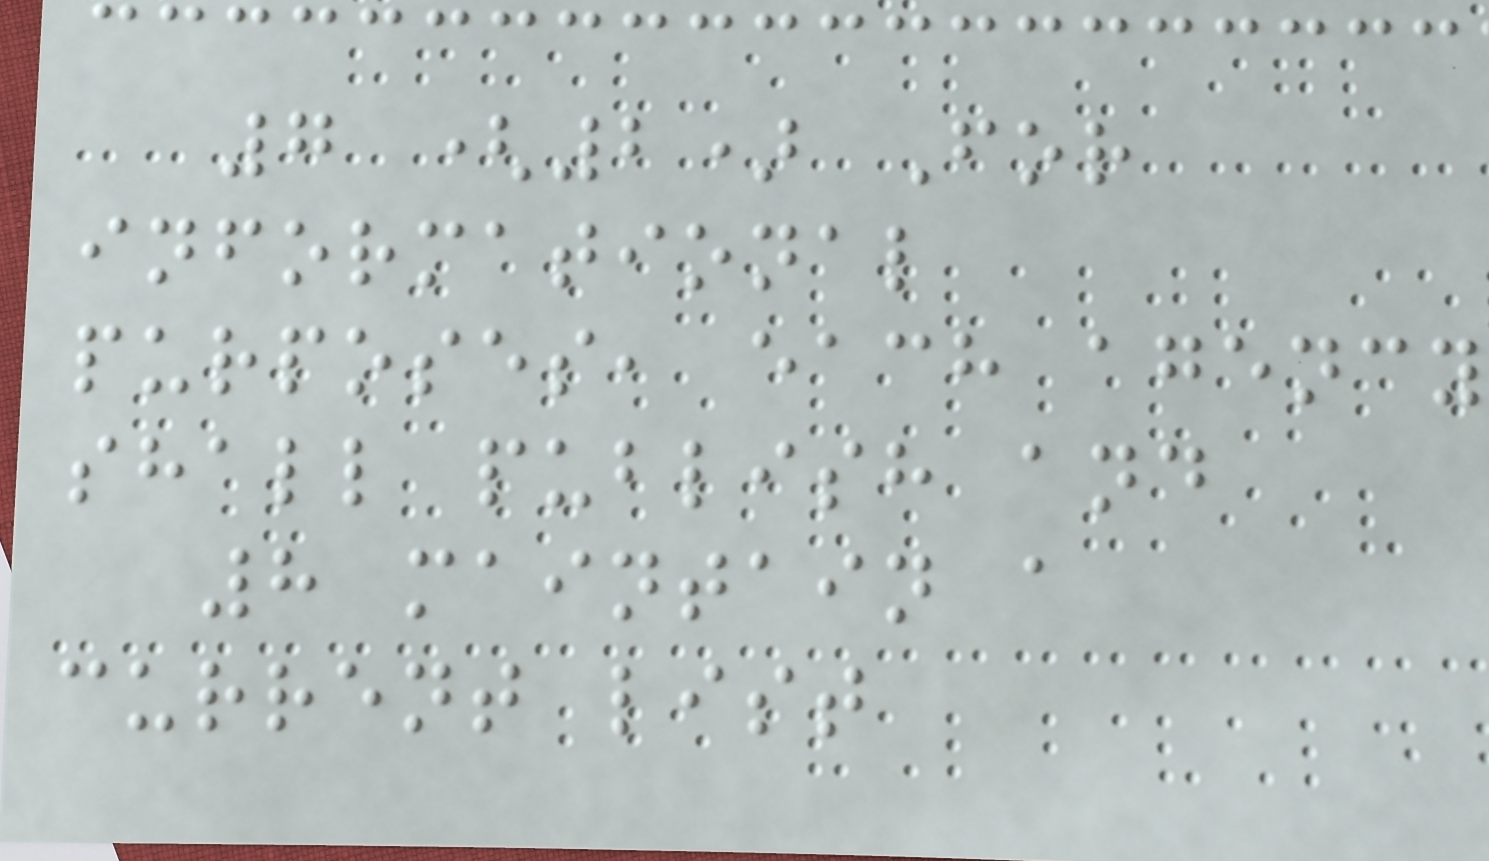7 (2) For
informational
purposes, each agency
shall publish and
8 maintain a
current list
